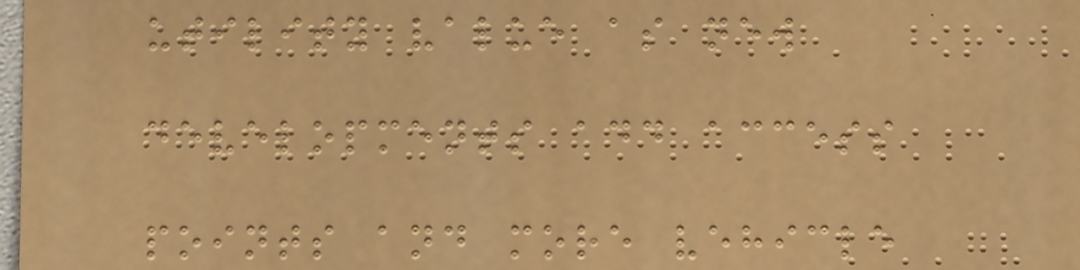utility value as new
developments add access
points and more vehicle
